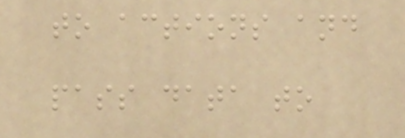to actions and
pass data to
